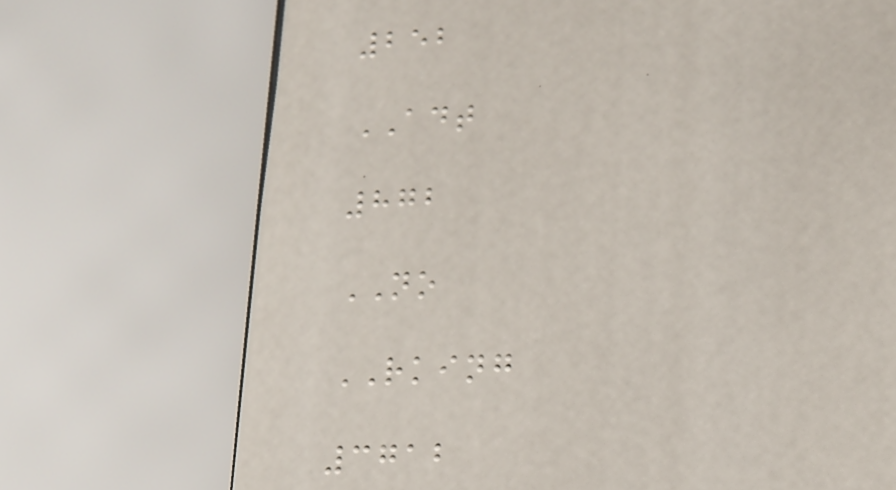252
ADT
872
NO
RKING
3712
